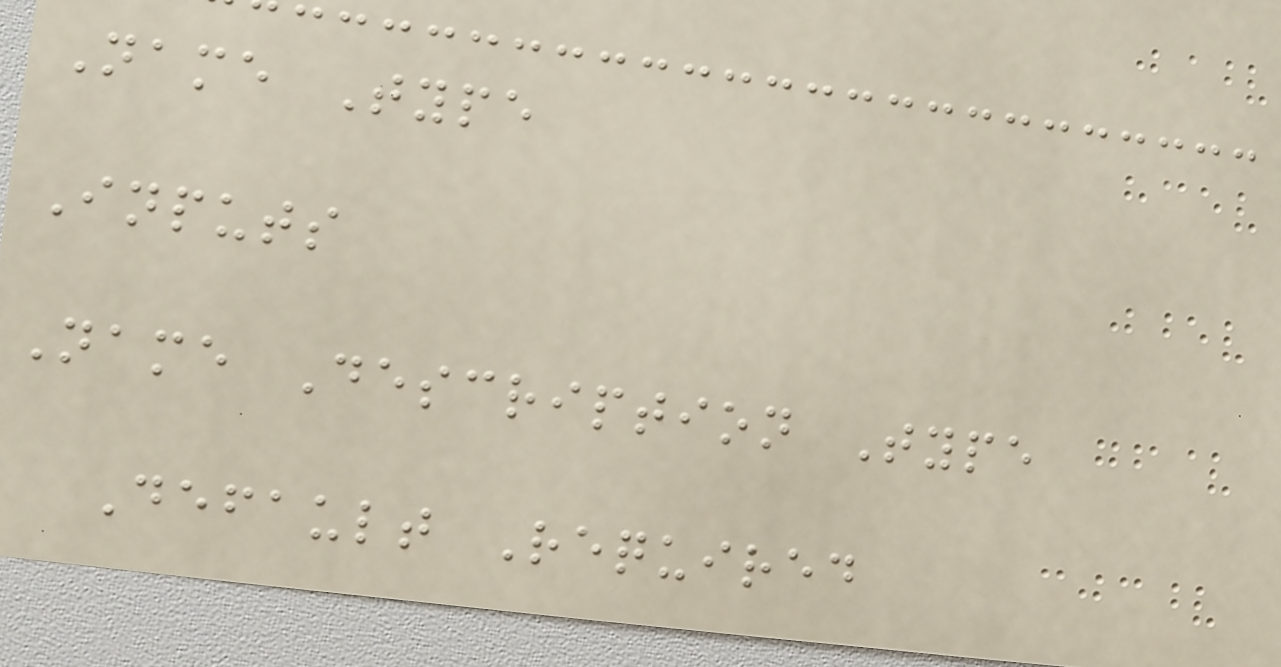Name Type
Inputs
Name Description Type
Default Required
